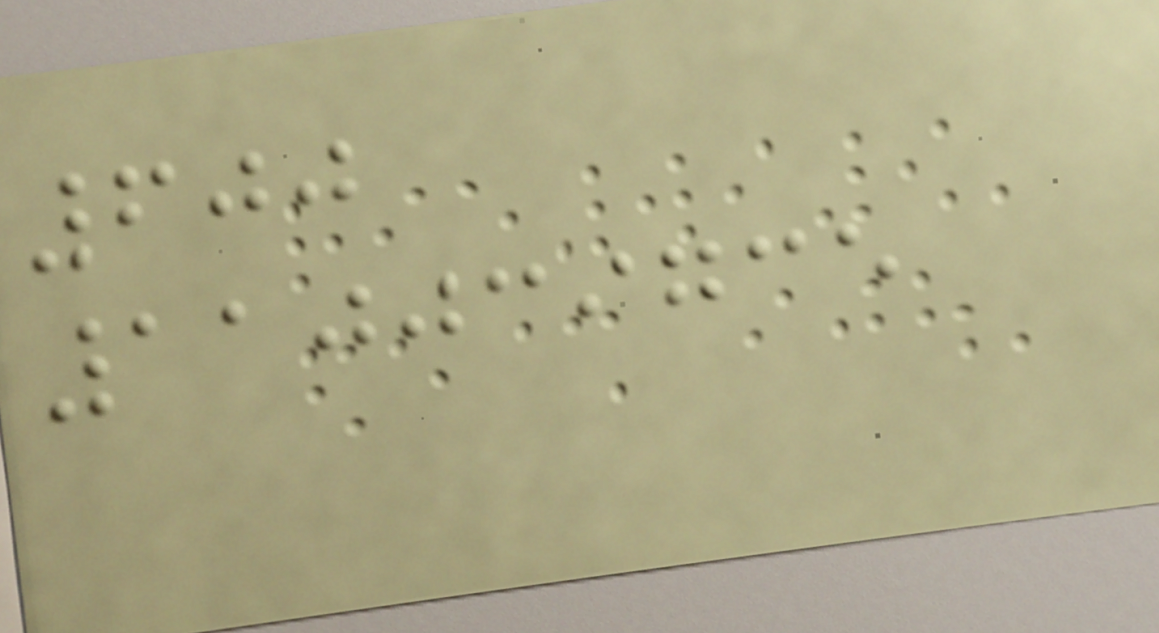600
110039735
